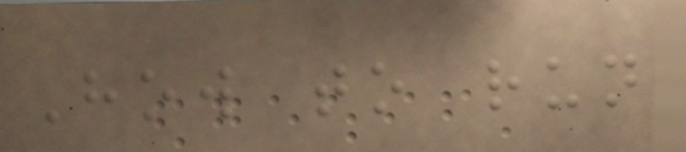How to run
